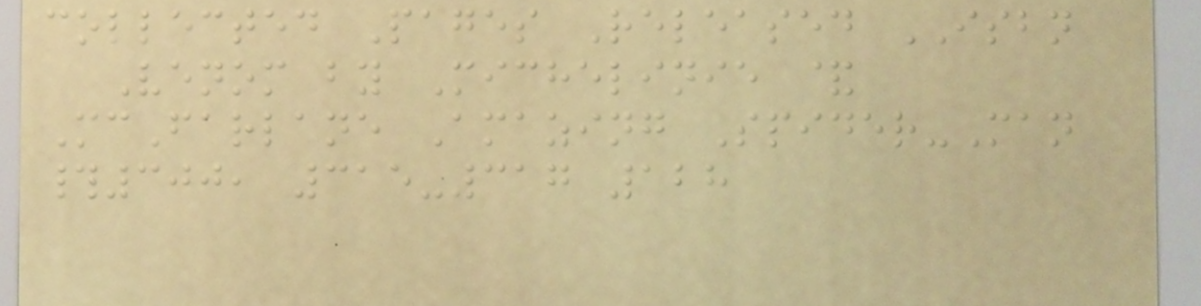collected Pages Released ISBN
Venom by Michelinie &
McFarlane Amazing Spider-Man
#300, 315-317 128
